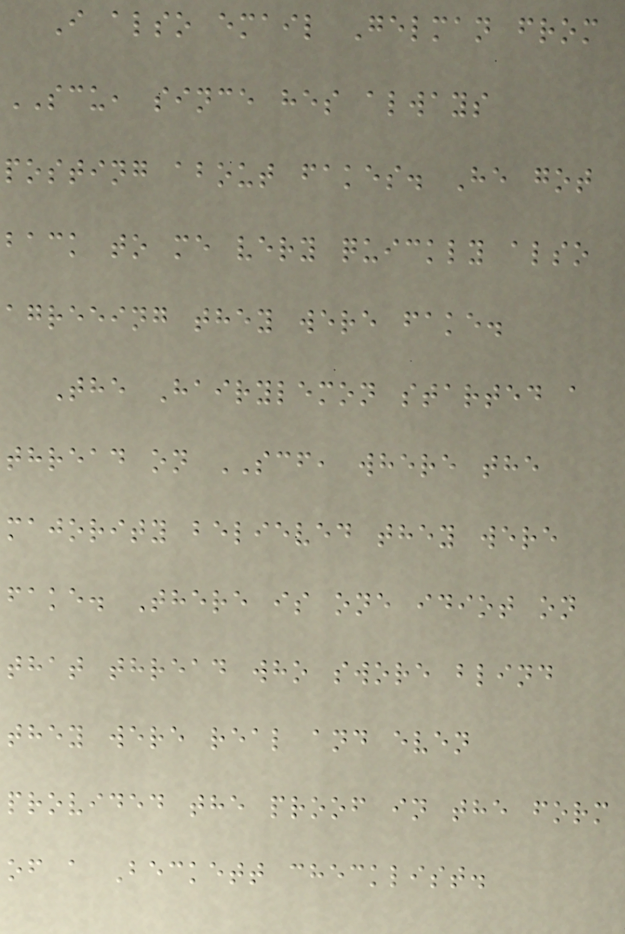I also email Gelman from
SCU, since hes always
posting about fakes. He got
back to me very quickly also
agreeing they were fake.
The Hairylemon started a
thread on SCF, where the
majority believed they were
fake. There is one idiot on
that thread who swore blind
they were real and even
provided the proof in the form
of a Beckett checklist.
